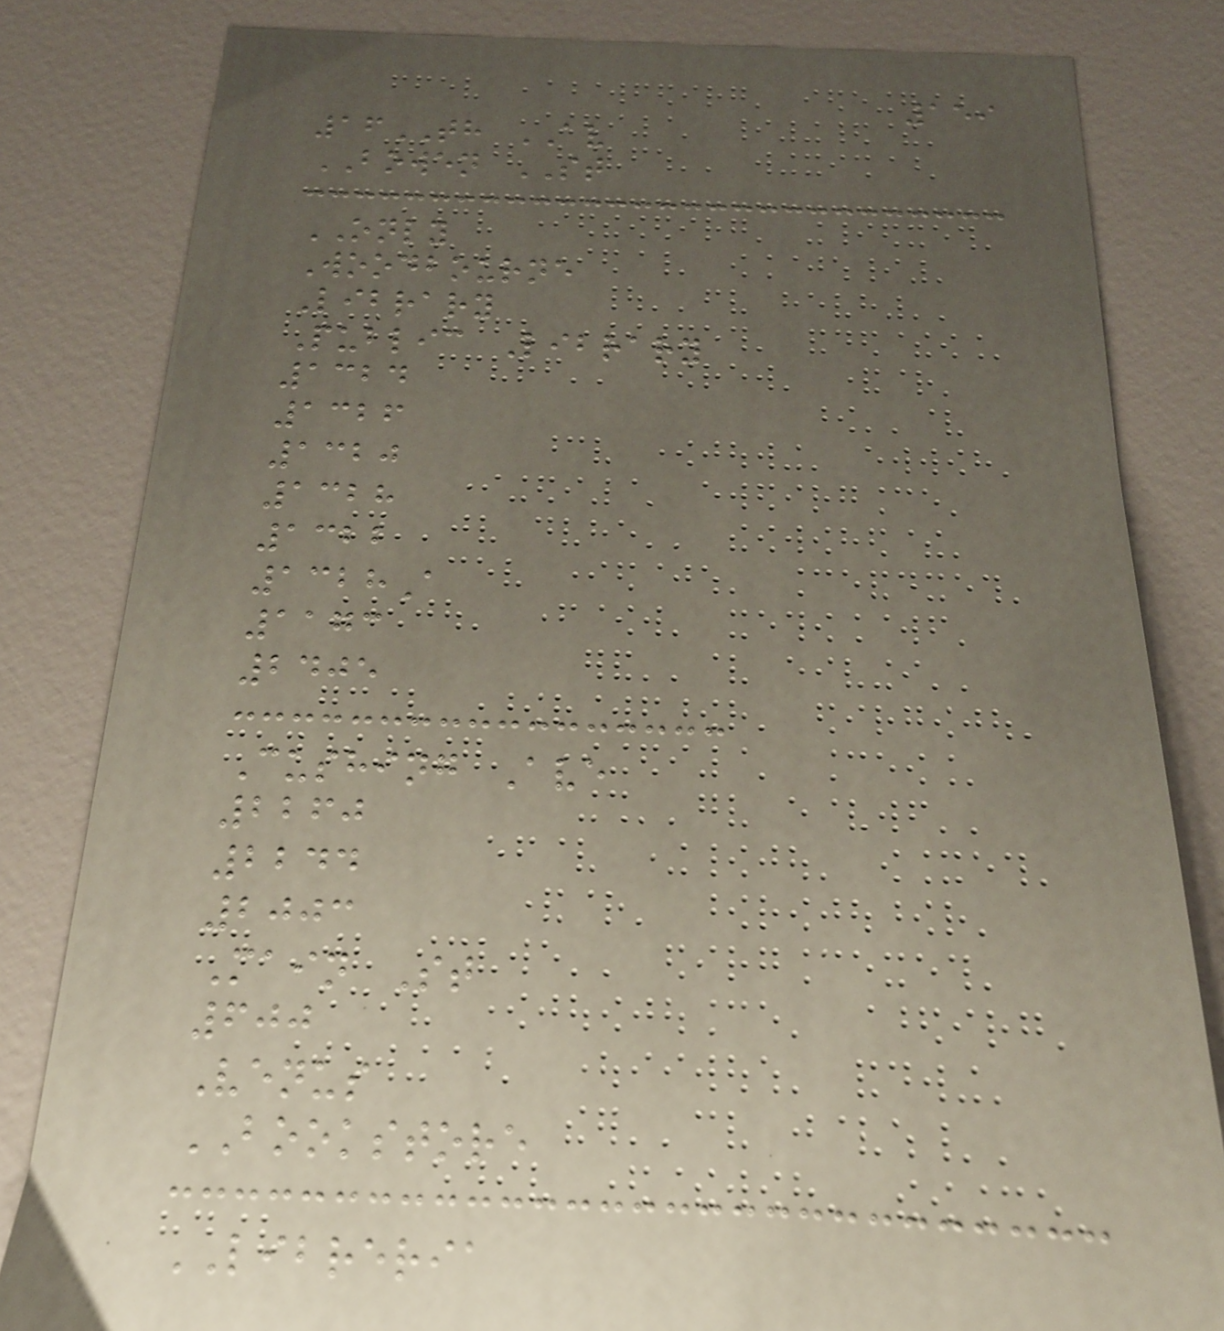159
16TH AV
BOWEN ST
ONLY
Woodbourne
Library
Public Library
1324
1326
1320
1328
1322
1328A
1173
2405
Cushing Ave
2260
2244
2003
Main St
600
Venus
BOOKSTORE
LIBRERIA
